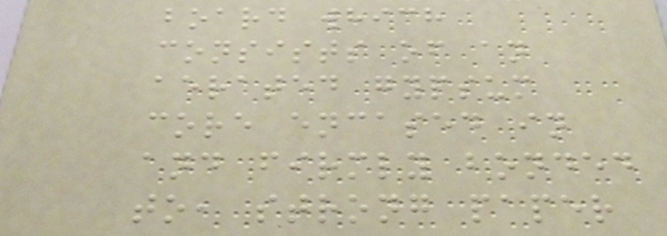board which
consists of an
aerated gypsum
core encased in
and firmly bonded
to, strong paper
